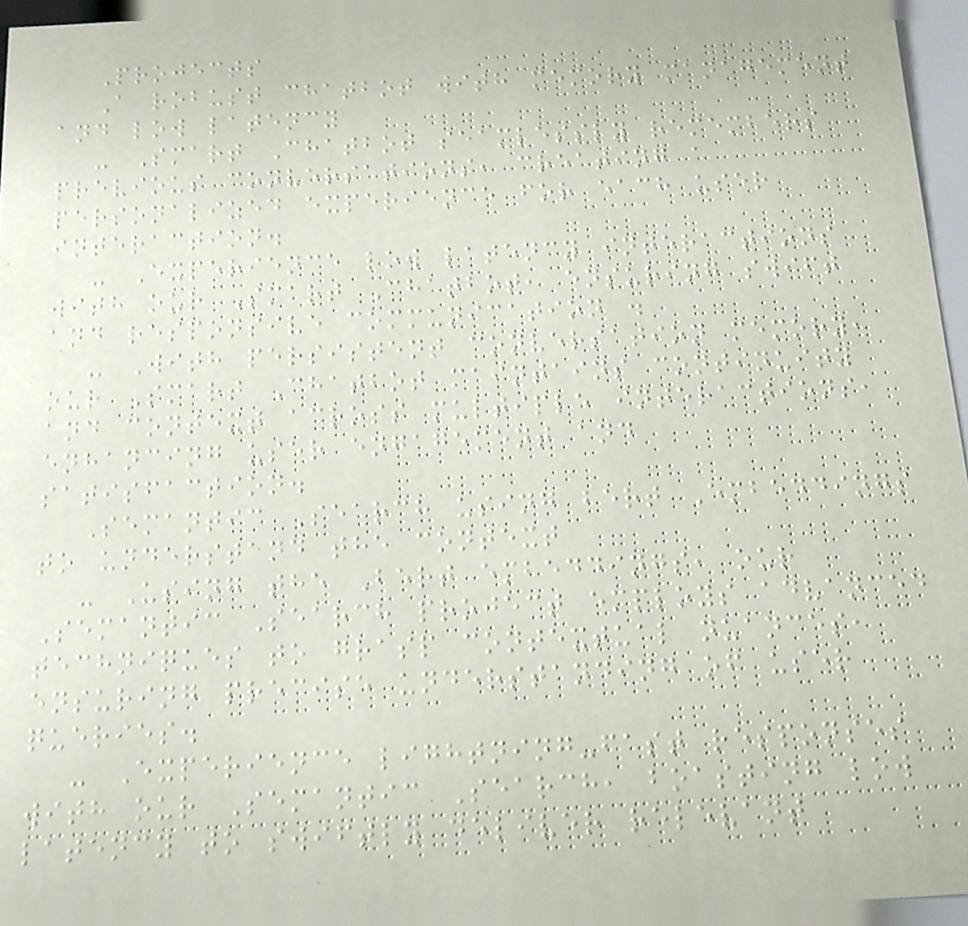Projects
A robust chatbot with memory management
and low latency
- Smart Chatbot seamlessly remembers
previous conversations, creating a
personalized experience for each user
interaction.
- Experience low latency interactions
with our Smart Chatbot, ensuring swift
and responsive communication .
- With persistent conversation memory,
our Smart Chatbot maintains continuity
and context across multiple interactions,
enhancing user engagement and
satisfaction.
Semantic Search using bert Embeddings
to understand the context
- Using the Bert embeddings, our
Semantic Search project employs advanced
techniques to grasp contextual nuances,
ensuring precise understanding of user
queries.
- Experience lightning-fast responses
with our Semantic Search, boasting low
latency to swiftly deliver relevant
